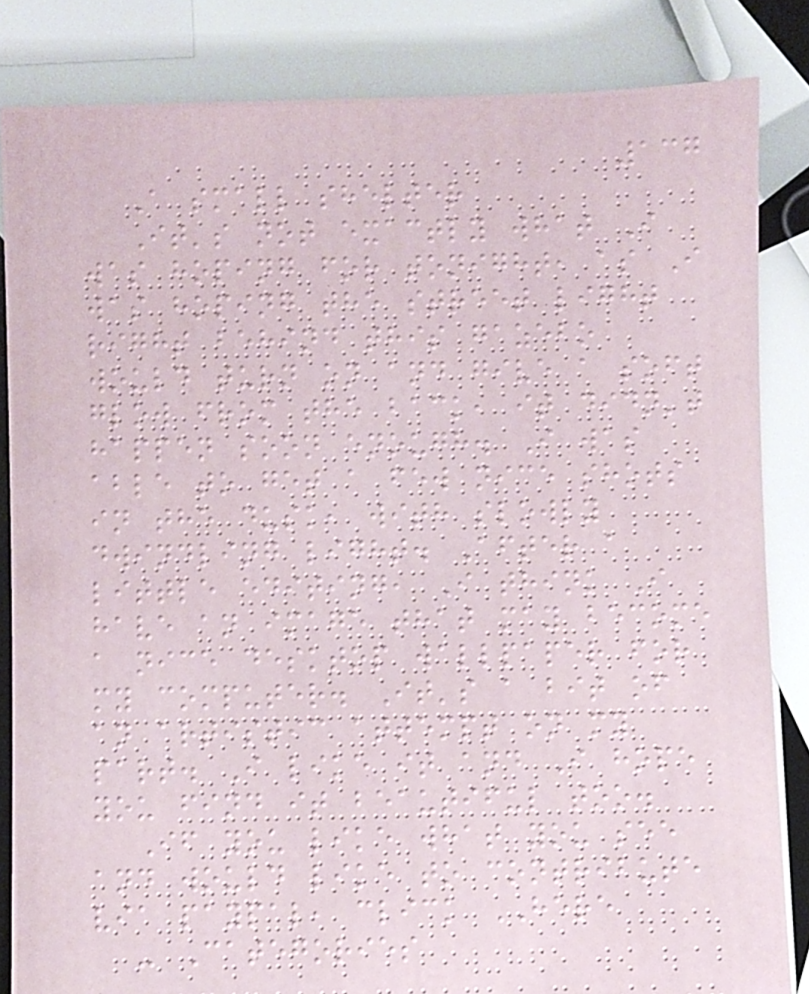137
A small shelter
It's not exactly what I
was hoping for tonight, as I
was hoping the street light
right behind this gazebo
would turn on and give a soft
glow from the back, it didn't
happen soon enough. I was
able to get a few nice shots
in the dusk, with slowly
dwindling light. After a
little editing, I think I
have an image that may become
a nice desktop wallpaper for
my computer. It's a bit of
an artistic attempt on my
part. I like it and I hope
you find it beautiful too.
If you like what you see
and would like to contribute
via paypal, click HERE
- Categories
